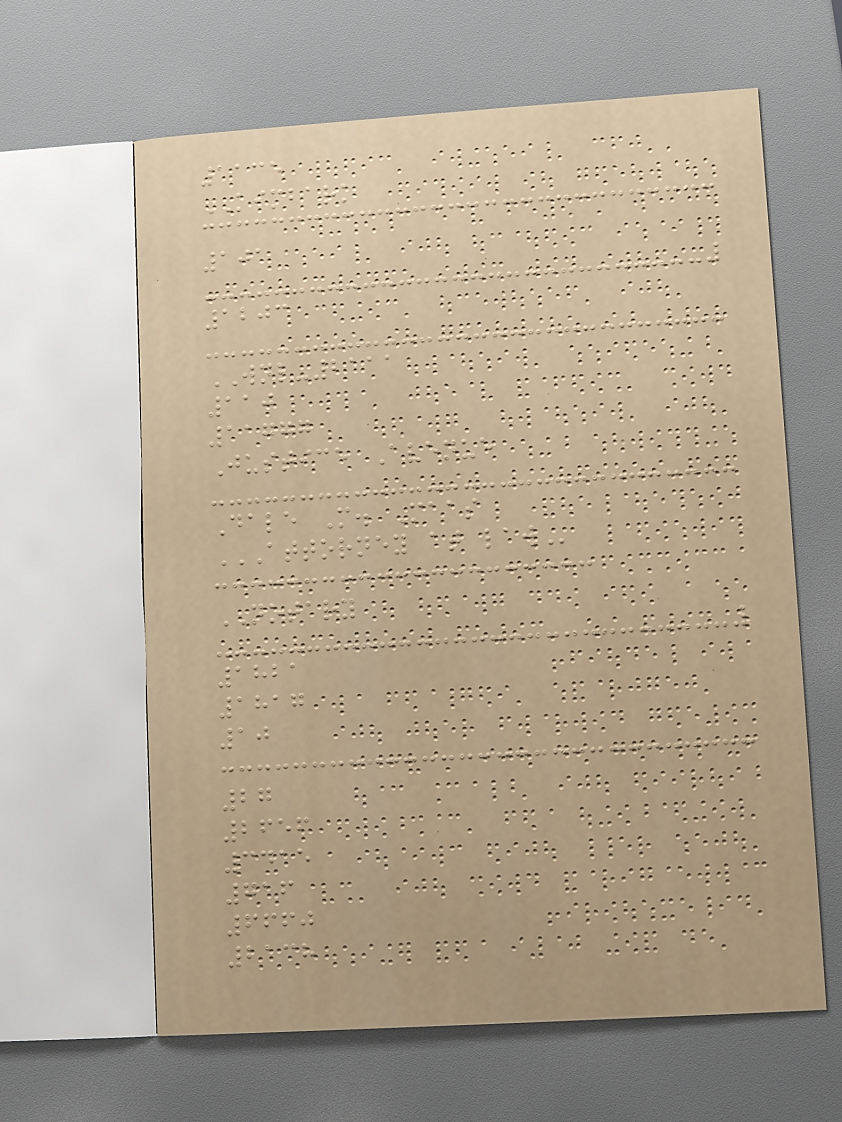1135
KIMBARK
101
1203
WNL-2111
110
11777
Justice Avenue
Dale M. Maas
ATTORNEY AT LAW
NOTARY
1821
1817
10
27
2656
3415
716
6660
2138
